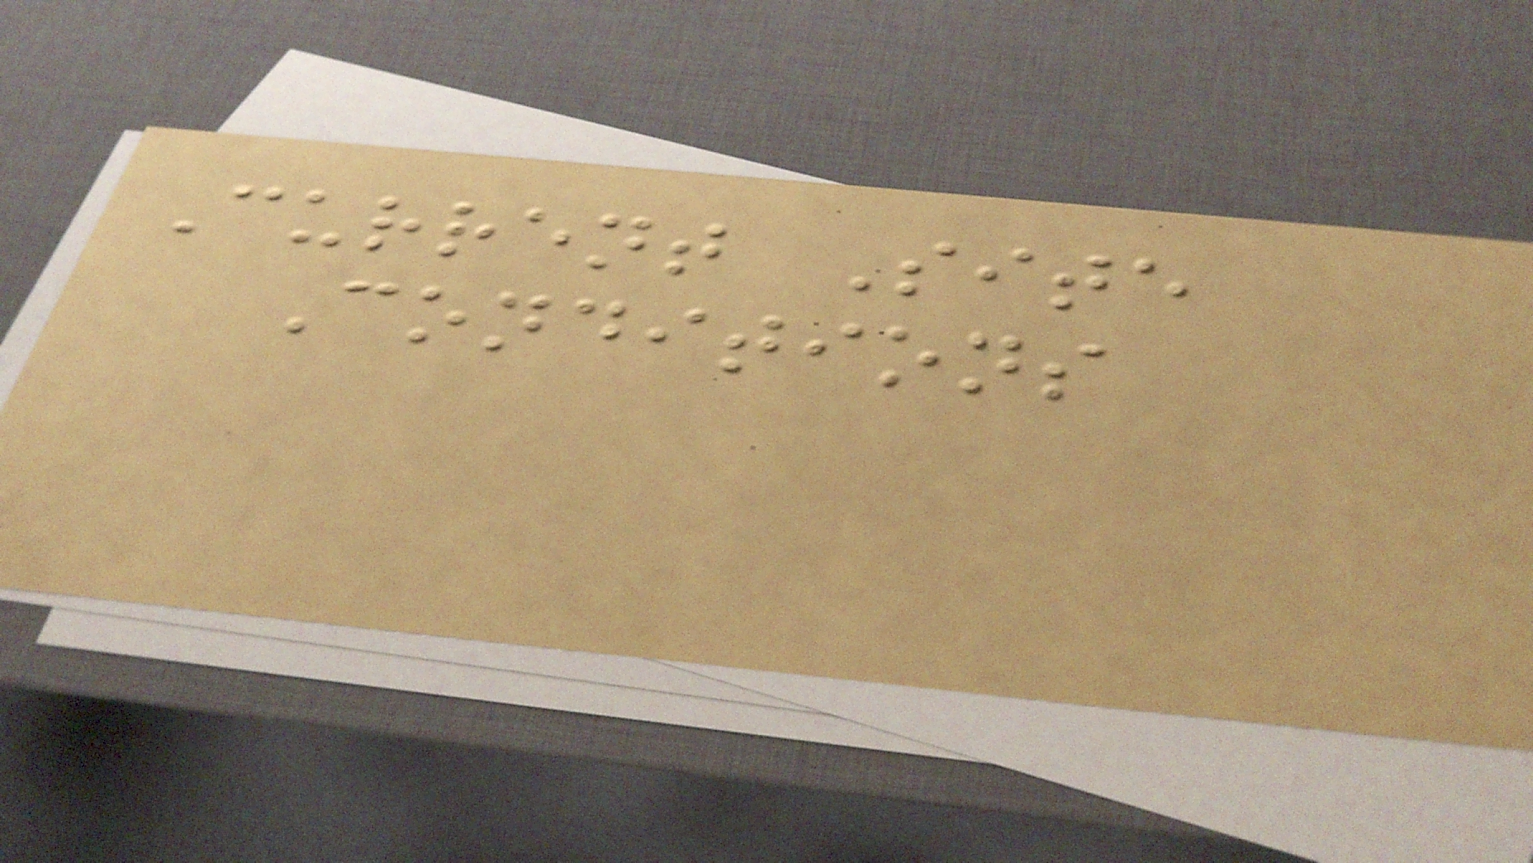Current Site
Conditions
